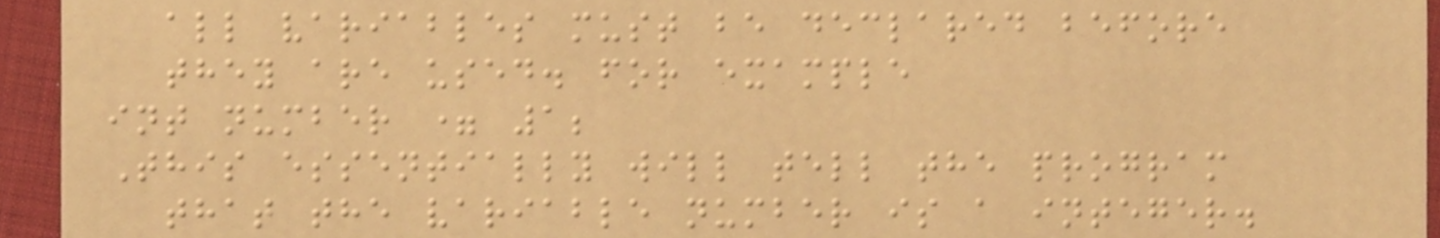all variables must be declared before
they are used. for example
int number = 1;
This essentially will tell the program
that the variable number is a integer.
